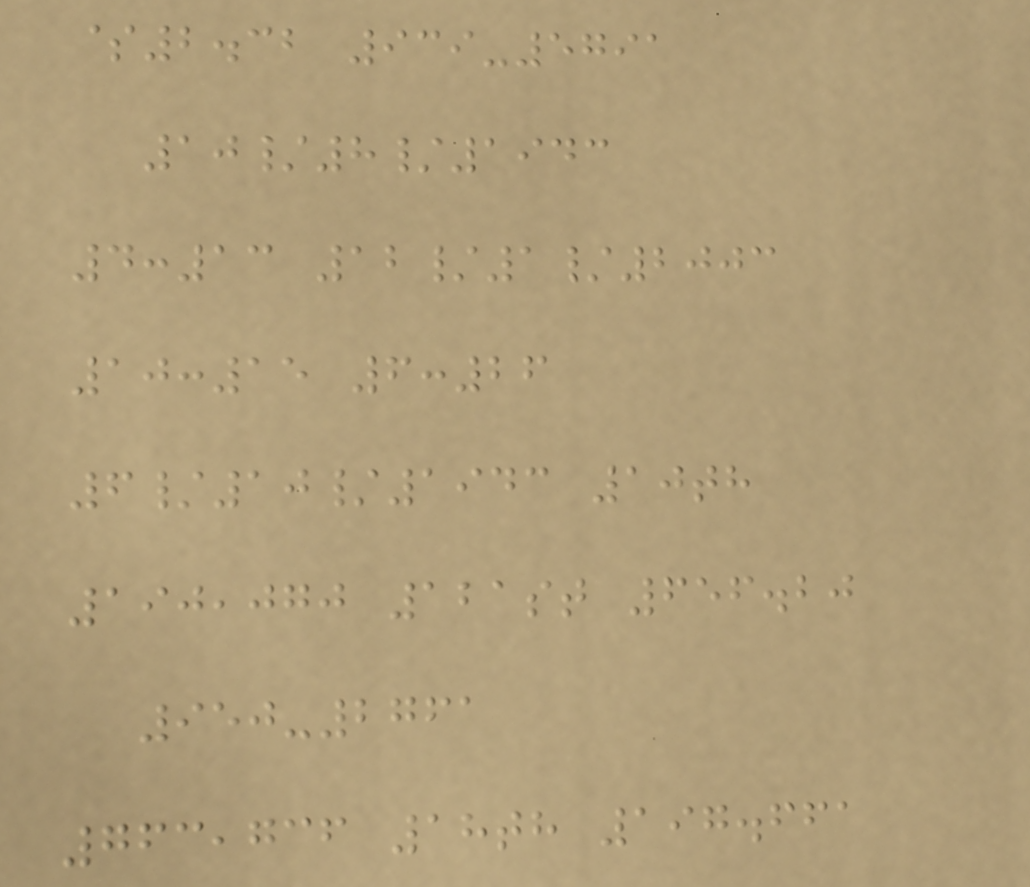$2.32 939-5791
10/8/1943
4:13 12/1/2003
10:15 6:26
6/10/1943 10th
190,070 121st 656.20
950-2761
763,736 18th 197.661
